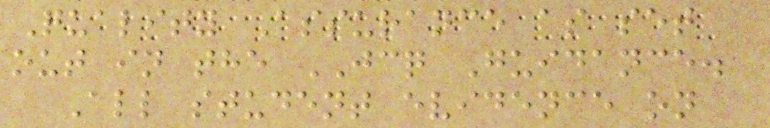Quality Assurance as set
out in the JCQ Guidance.
All student evidence on
